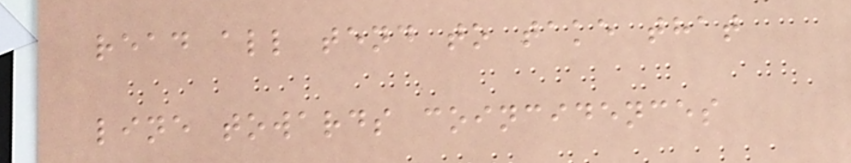read all tend to take that
line towards coincidences
